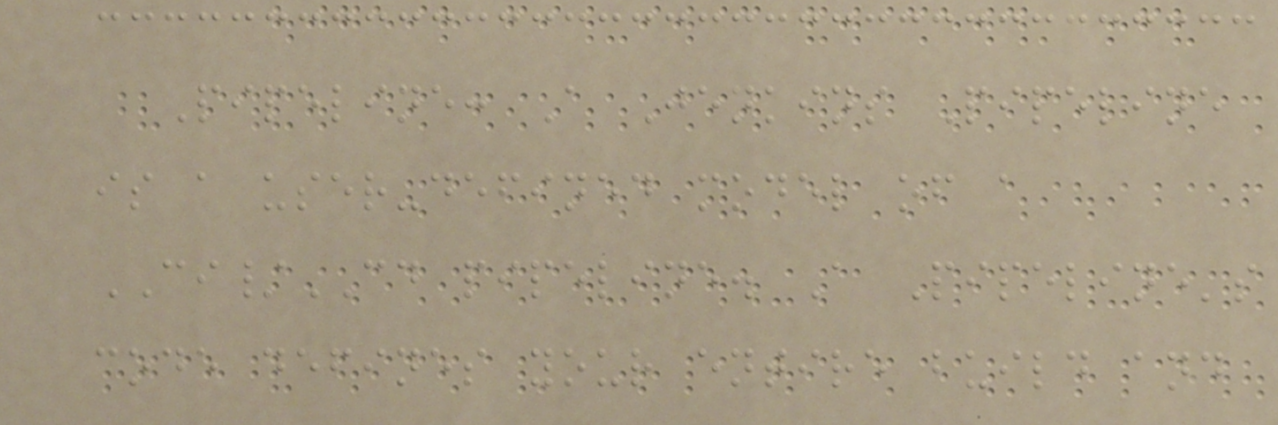Pipeline: A Jenkins Pipeline
is a user-defined model of a
CI/CD pipeline. A Pipeline's
code defines your entire build and
